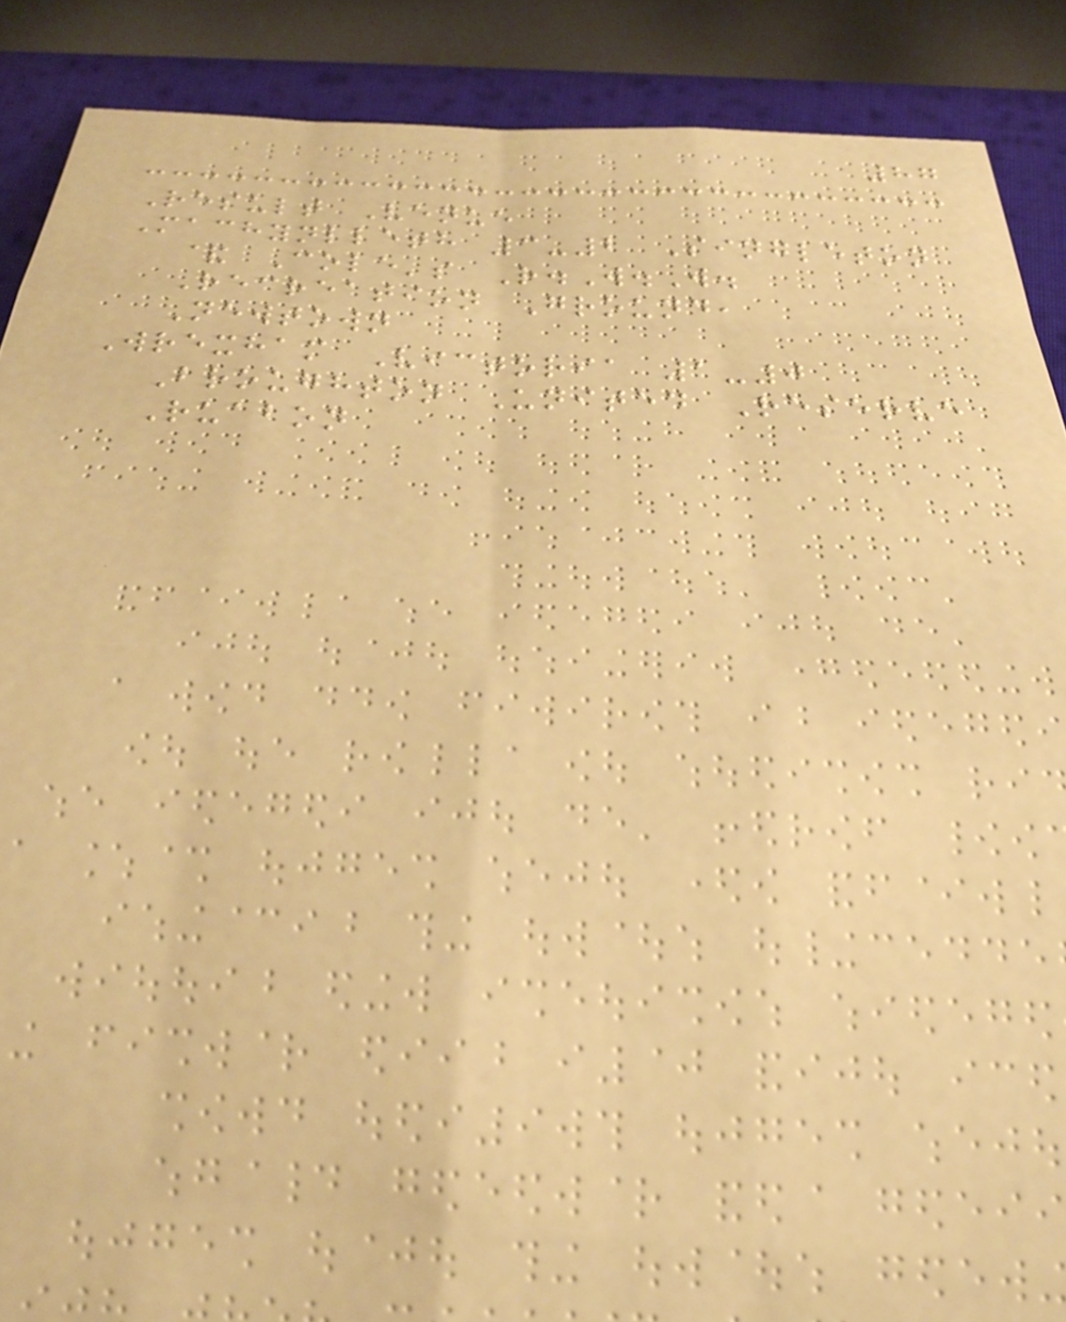87
Result Venue
Machynlleth 3-2 Singleton
& Cole's R.W.W.
Recreation Ground,
Newtown
Wrexham Victoria 1-0
Broughton United Reserve
Ruabon
